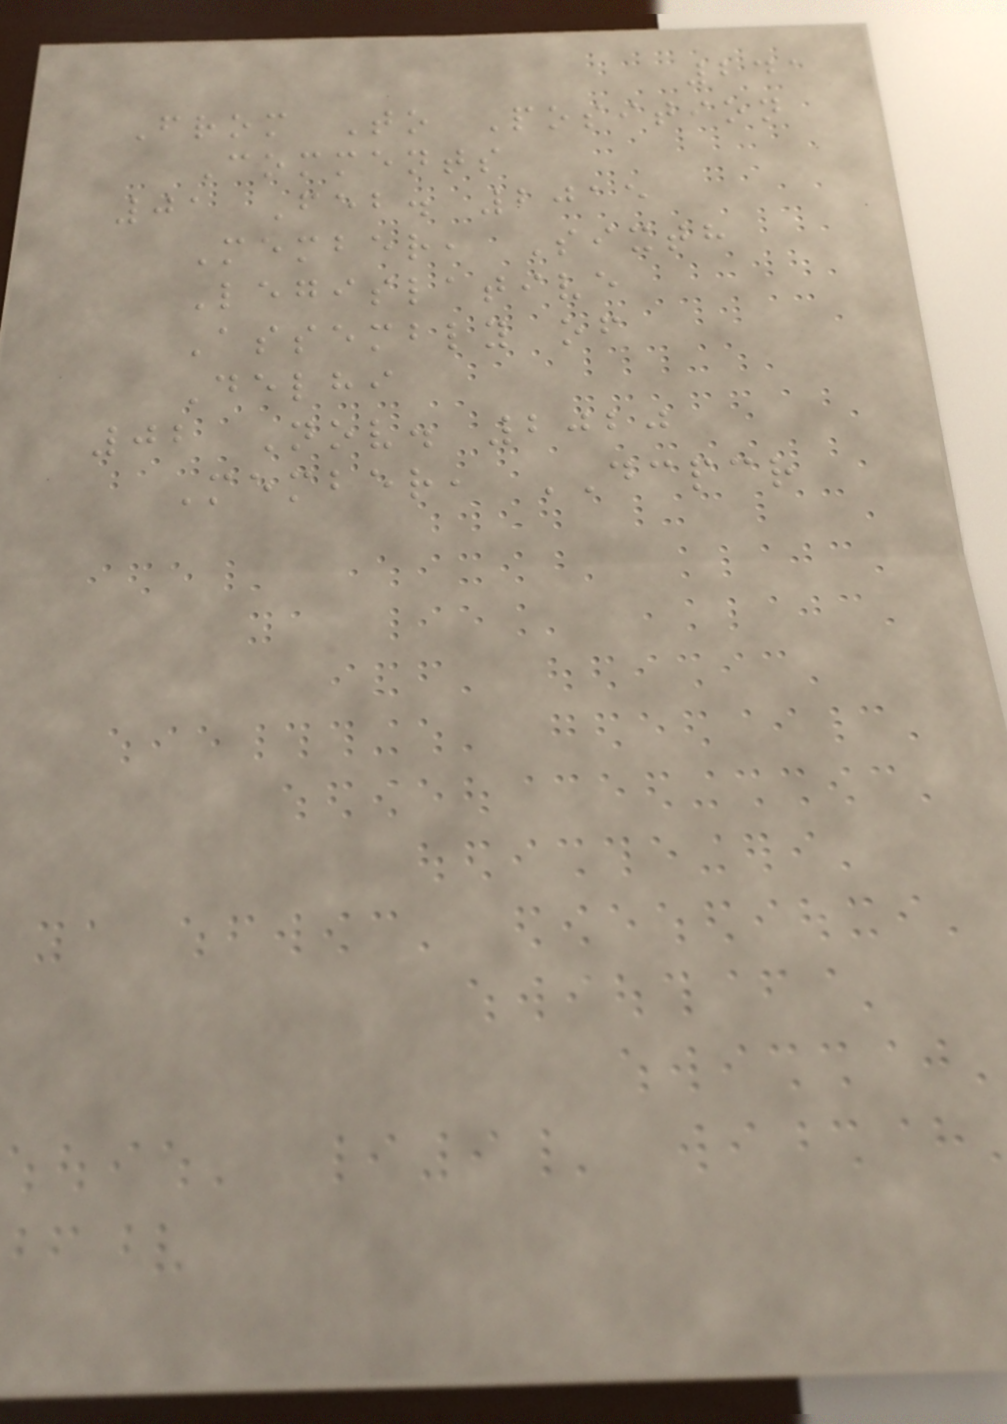241
From To Position
Comments
01 Feb. 2015
Member, Sixth
Legislative
Assembly of
Delhi
02 Nov. 2020
Member, DCPCR
